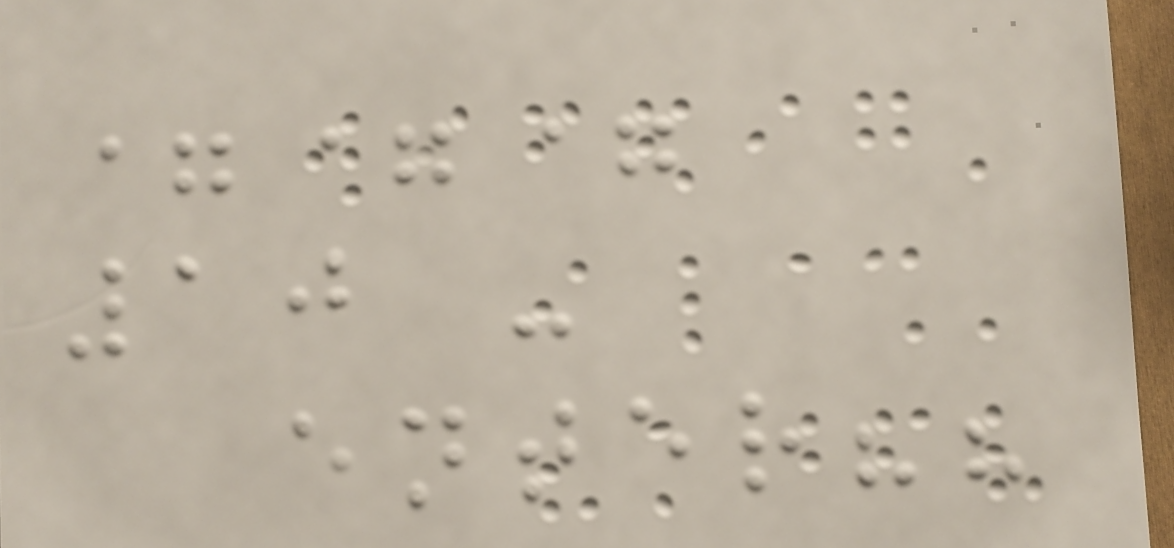===
10 -
enter??
